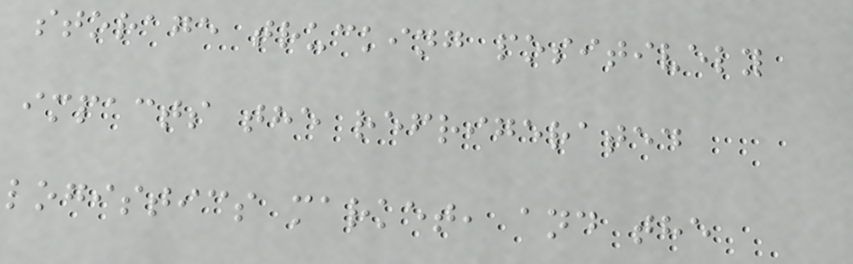storage trucking positively
impacts the refrigerated
logistics market, and the
